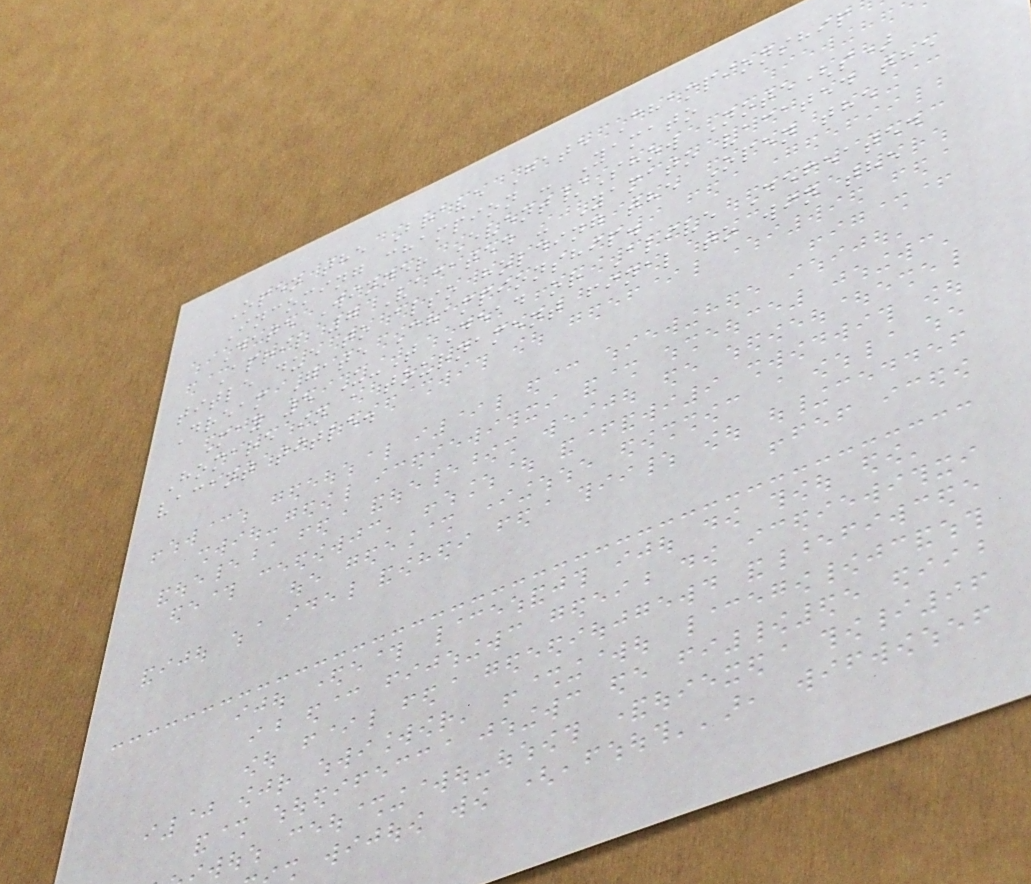Open the Brave Gate Championship
Incoming champion - Yamato
Date Winner Event/Show Note(s)
April 7 Vacated - Yamato vacated the
title due to also holding the Open the
Dream Gate Championship.
May 5 U-T Dead or Alive Defeated
Homare in a tournament final to win the
vacant title.
